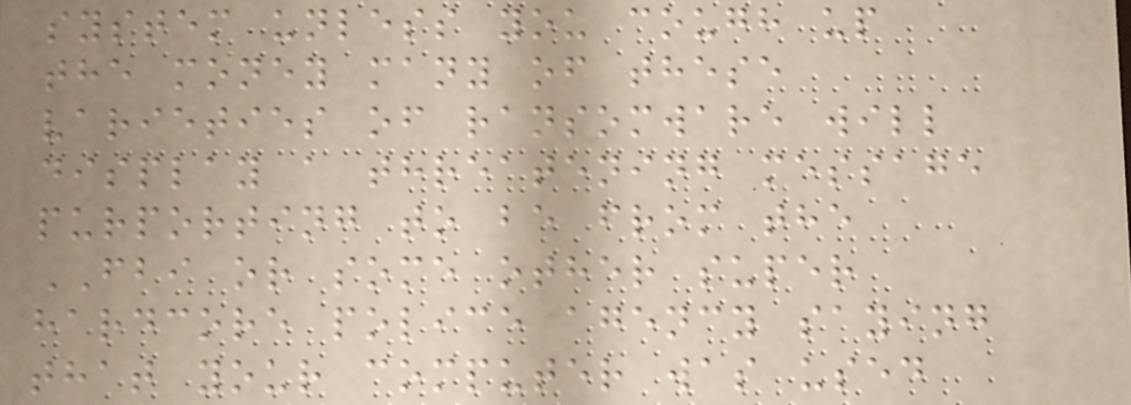system unless you cough up
the money many of these
varieties of ransomware will
display a threatening message
purporting to be from the
FBI or some other super
hardcore police agency saying
that your computer was used
